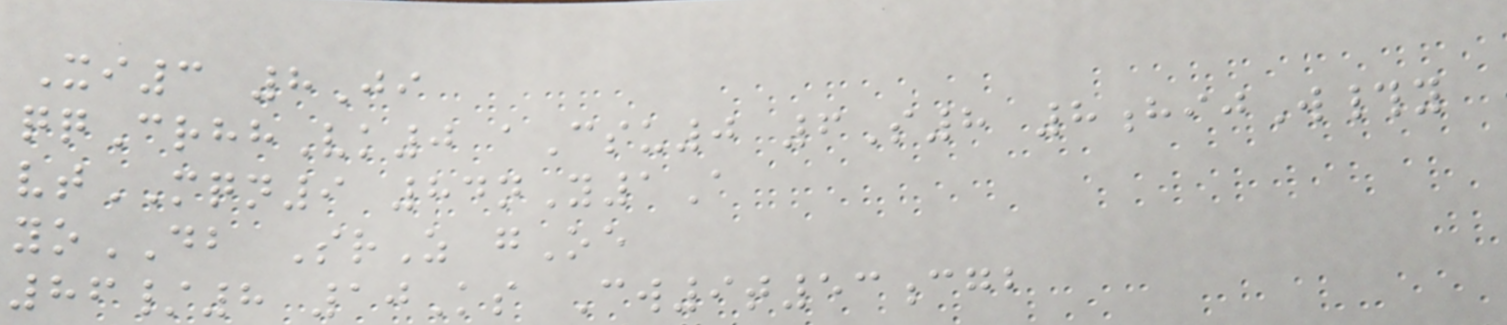Xi3 8Ji
qqCrhhVk0 aCsu0 6S8 8hijW#y
vtMQN9 84nY1A
yoDB SrZ gOe
86/8 10Ks Cw9t53cgb
